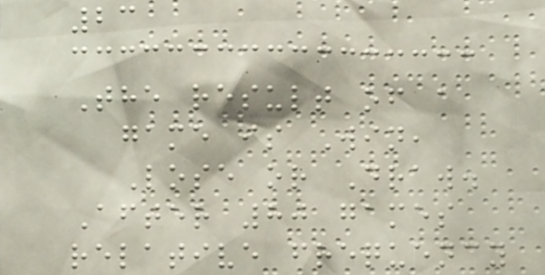23
The result of a
game is Win,
Lose or Draw.
After 80 games
relative frequency
